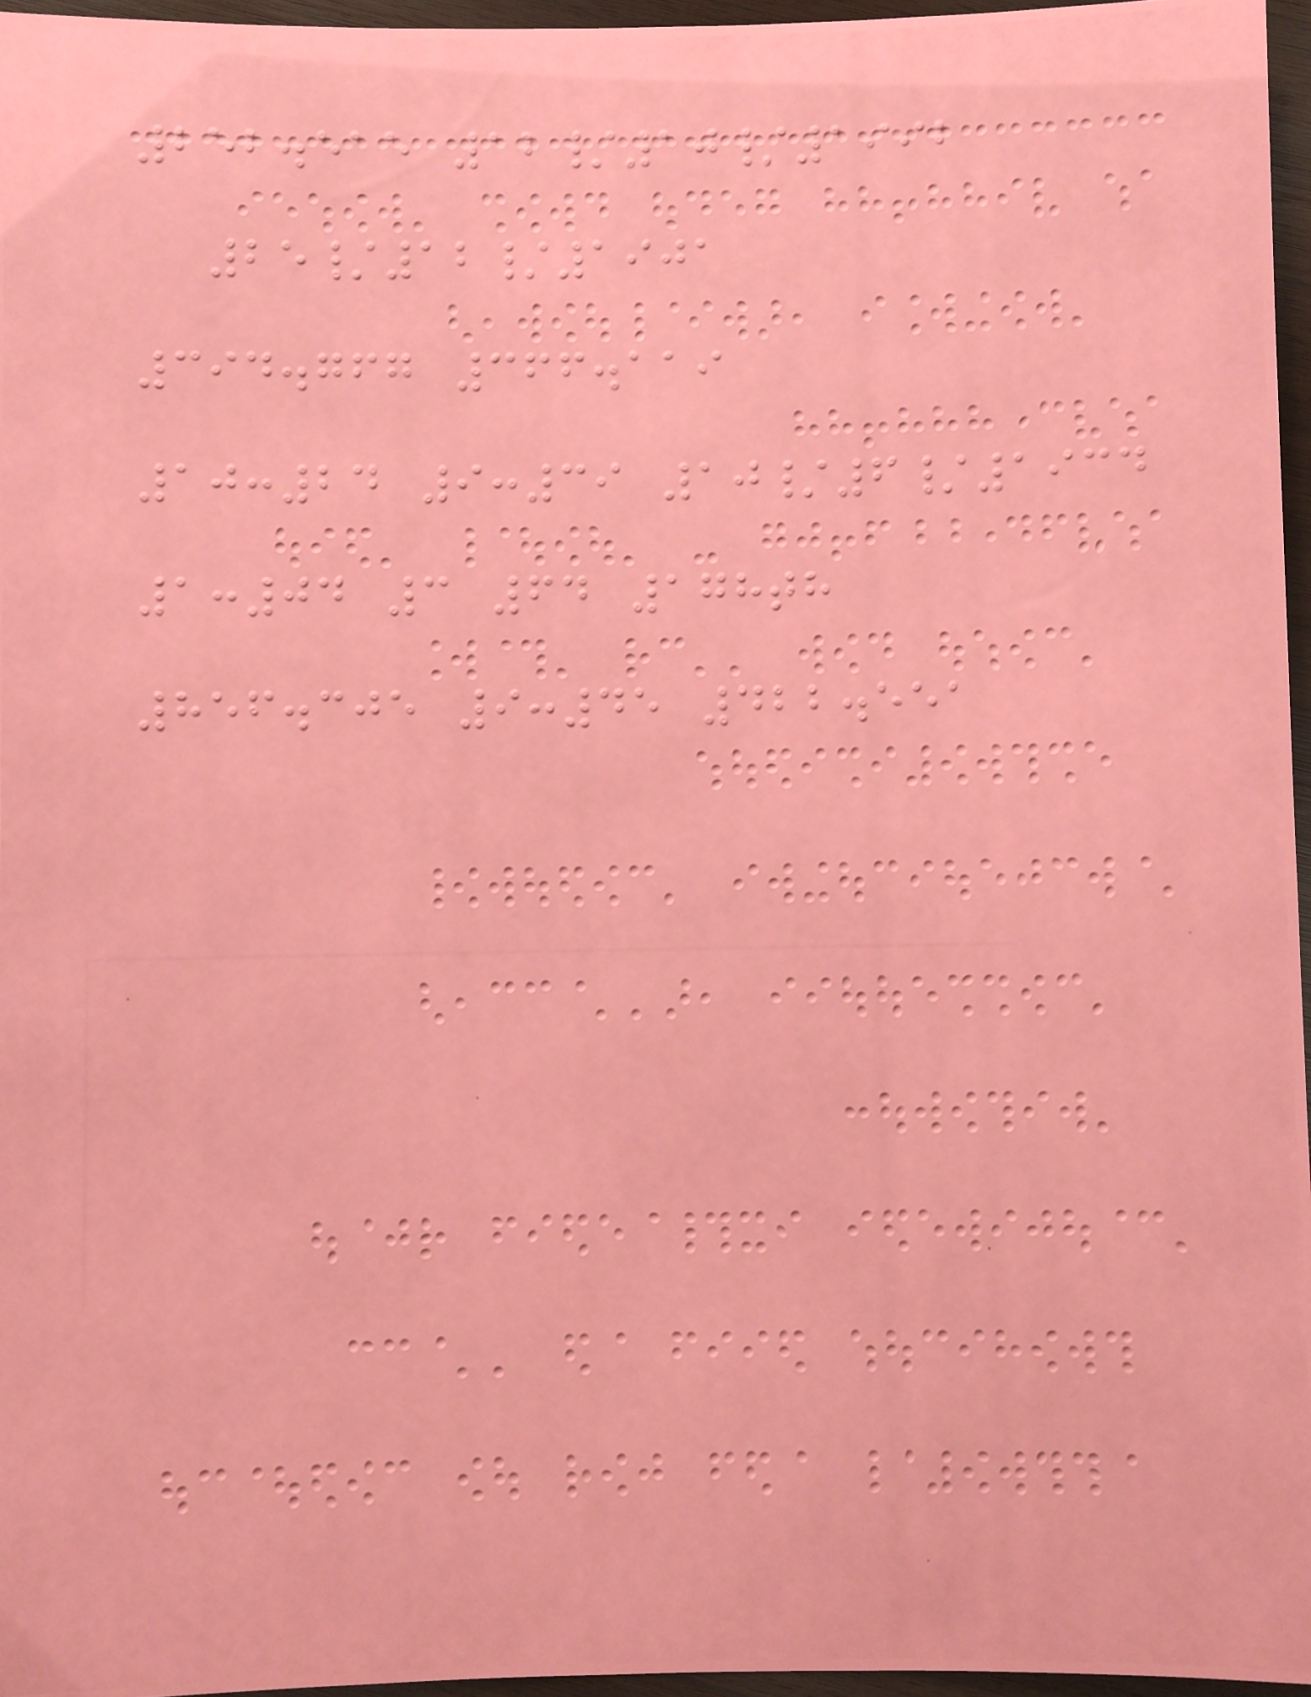252.515 12/10/1992
25/12/1901
394.767 366.119
10:24 9:39 10/6/1934
1:04 3 64 178th
856.305 9:45 422.551
